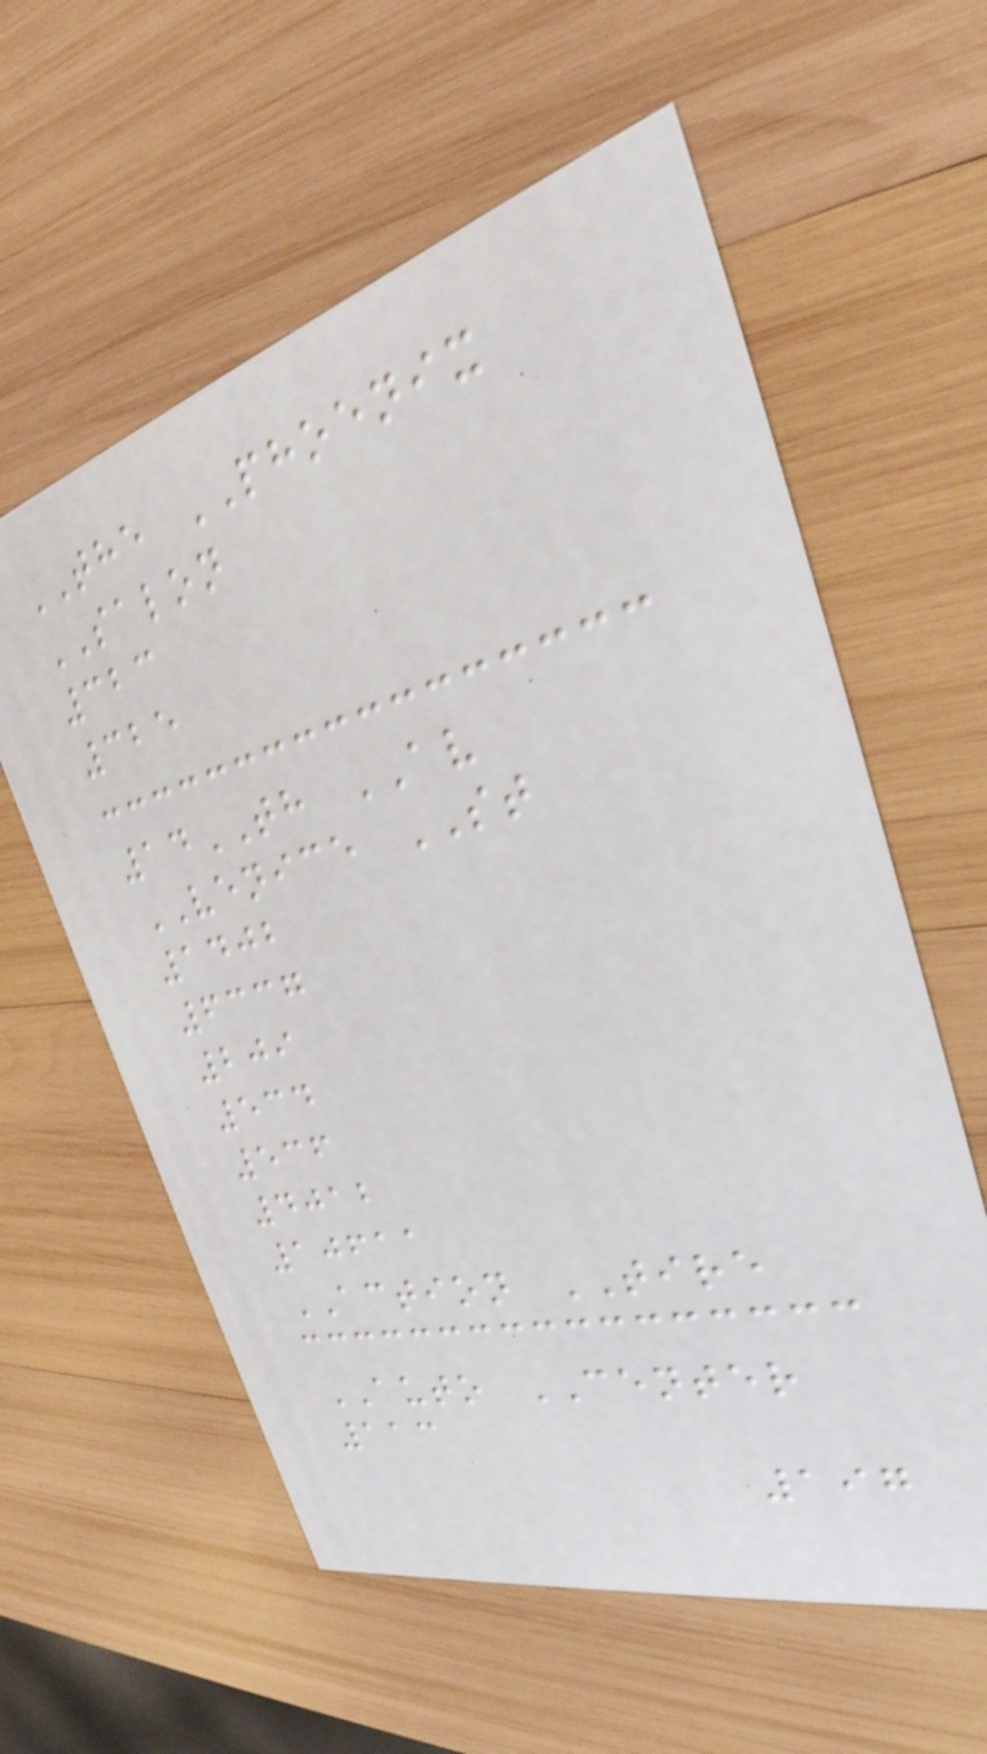THE PHOENIX
SALON
323
325
14TH AV
VENICE ST
1402
6337
209
534
536
4012
10611
ACTION TIRE
AUTO CENTER
113
197
